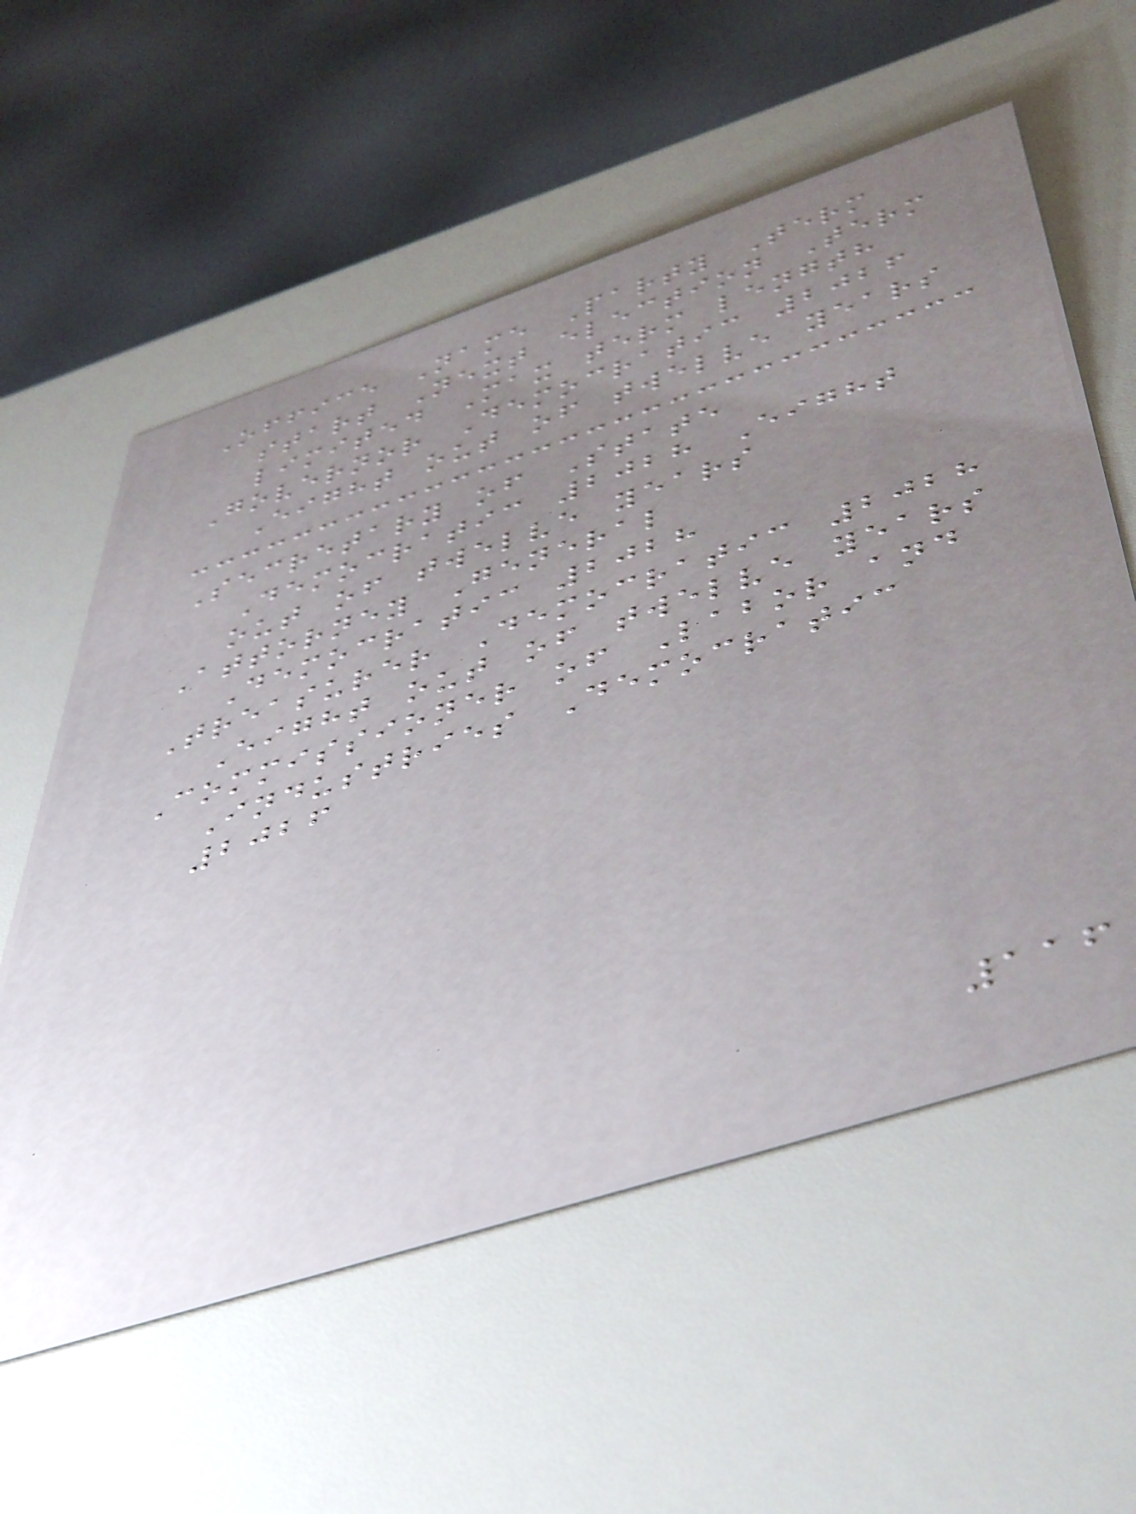Office Name Party Term
start Next election Term
limited Max term length
Governor Democratic 2026
Eight out of twelve years
Secretary of State
Democratic 2028 Eight
out of twelve years
Attorney General
Democratic 2028
Treasurer Democratic 2028
Eight out of twelve years
Commissioner of Labor and
Industries Democratic
2026
116
